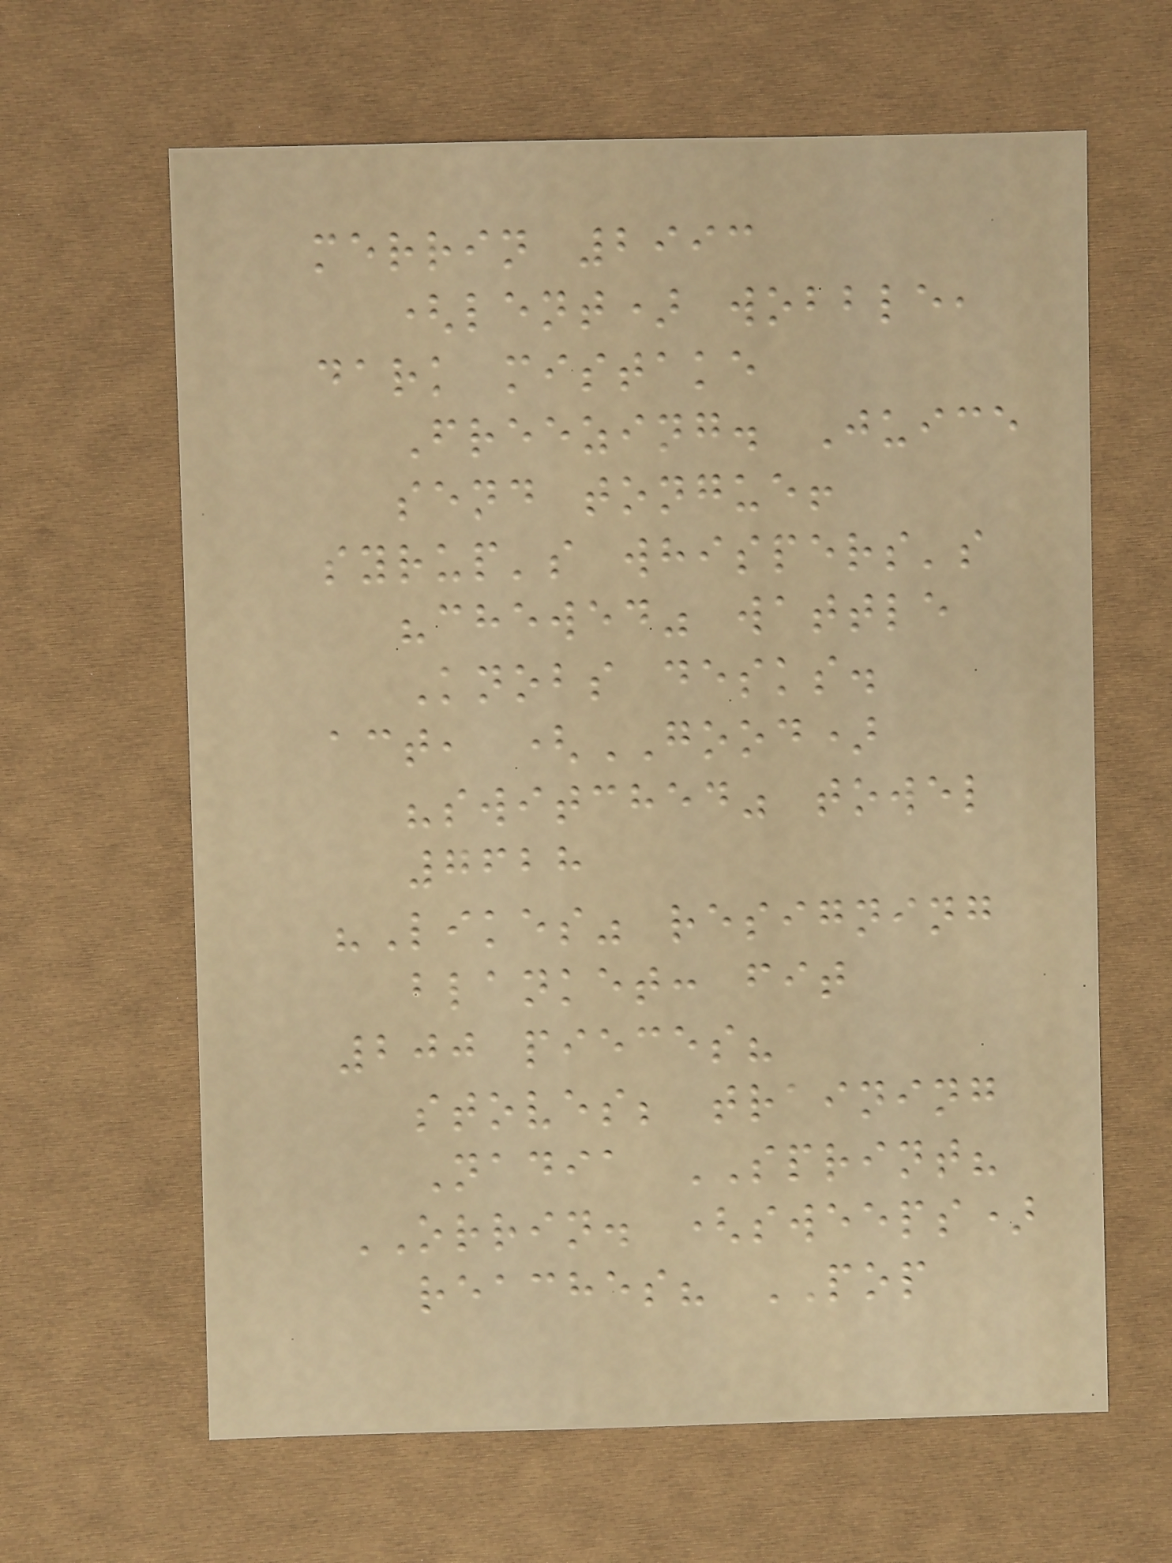merrin 2993
(lent) wobble,
dark mistake
Freezing. Juice
send tongue!
syrup's whispers's
"chewed" wattle
Knobs desks.
act, (GOOD)
"switched" towel
7628
"Likes" resigning
blanket: fit
200 pieces?
stoves; training
Nadia SPRINT?
ORRIN. (sweeps)
reaches? POP
